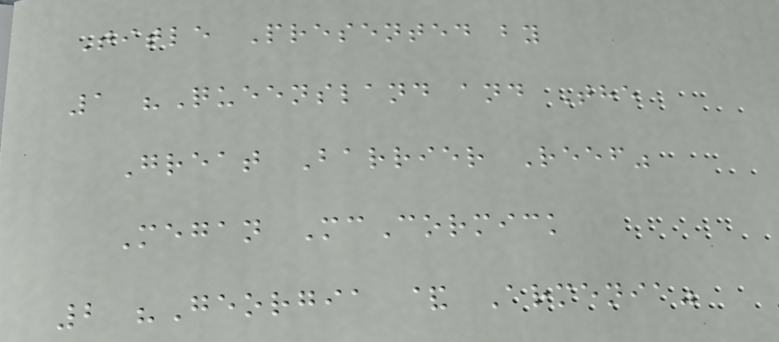Title Presented by
1 "Queensland and The
Great Barrier Reef"
Megan McCormick
2 "Georgia & Armenia"
